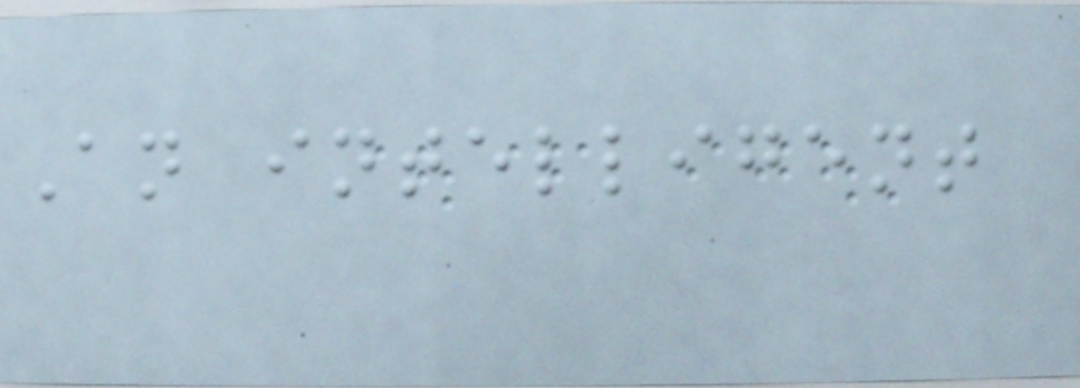An intelligent
